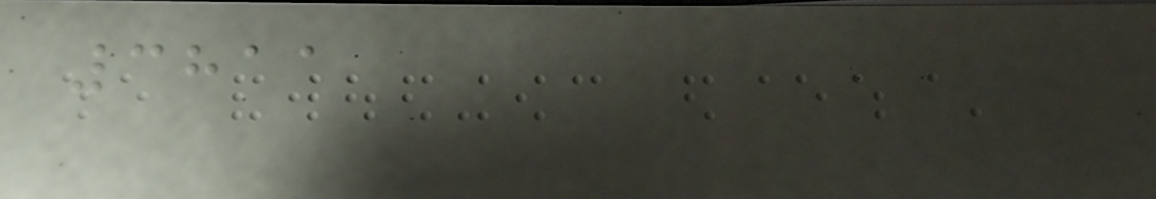3811
